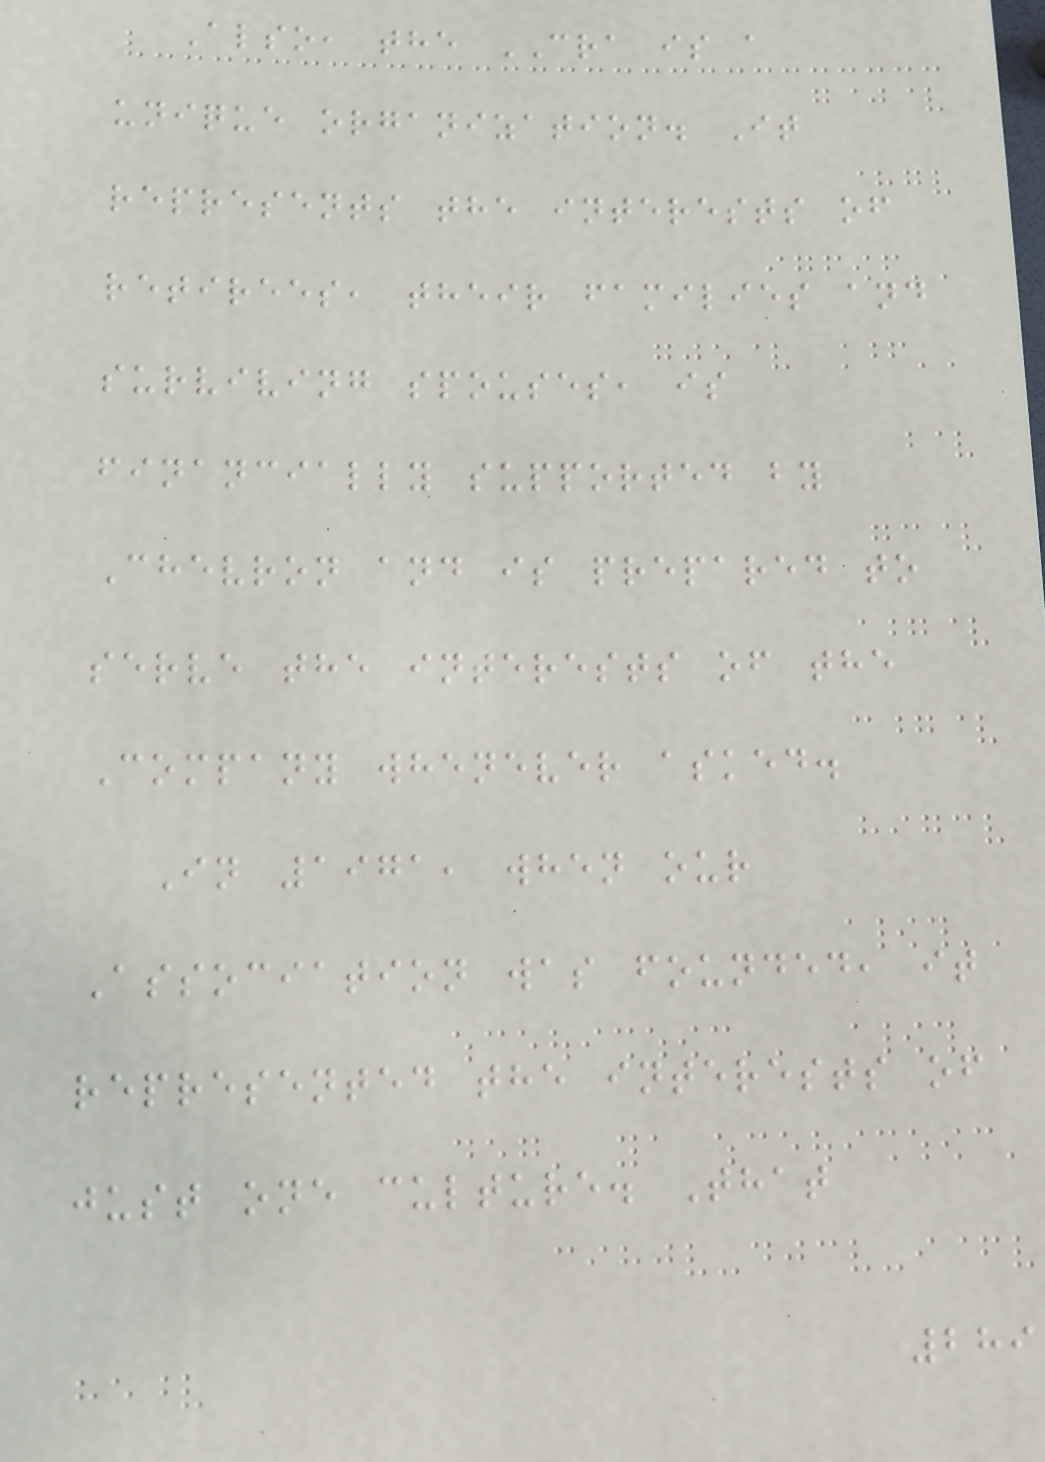Also, the CRA is a
unique organization. It
represents the interests of
retirees, their families and
surviving spouses, is
financially supported by
Chevron and is prepared to
serve the interests of the
Company whenever asked.
In 1971, when our
Association was founded, it
represented the interests of
just one culture. That
289
